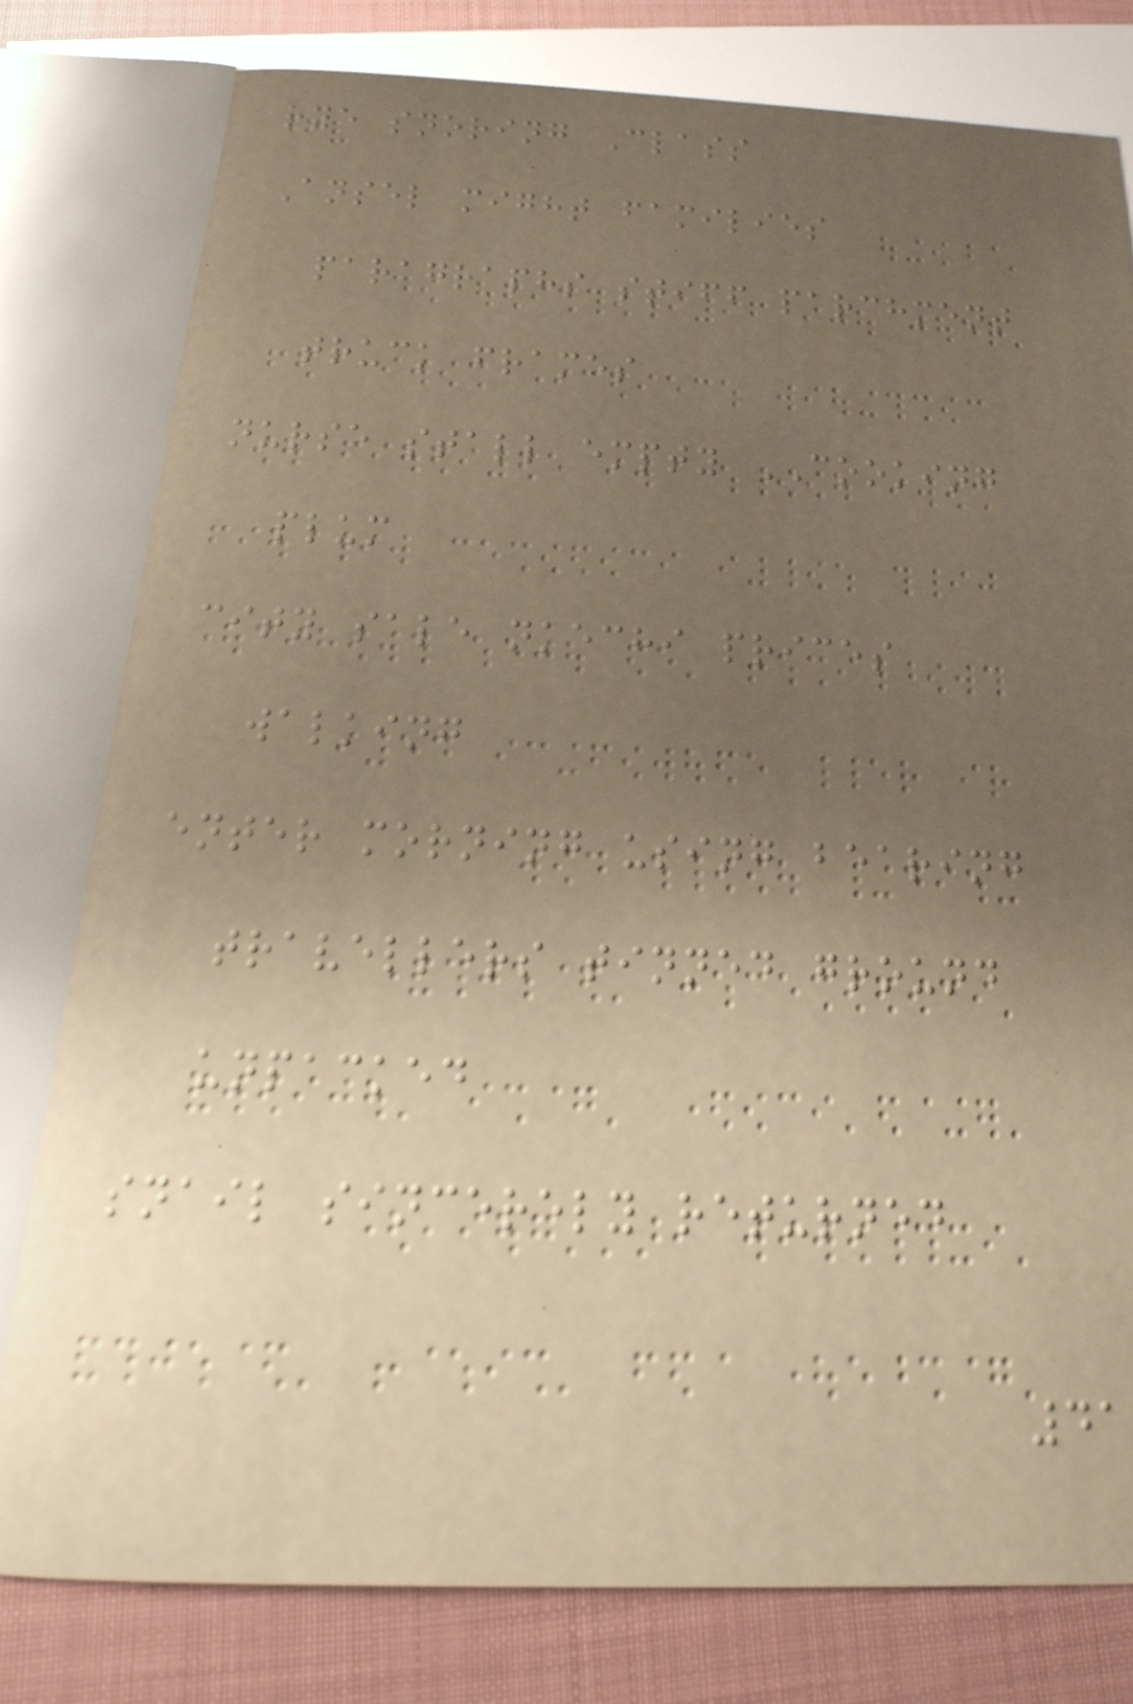rye snoring Class
Ansel might families
paragraphs stiff parchment
truck frames
nurse stall empty COOKING
plum
city sale nkechi prices
walking
enter morning using bearing
travellers tinned ground
unpacked
snail sincerely returned
41
